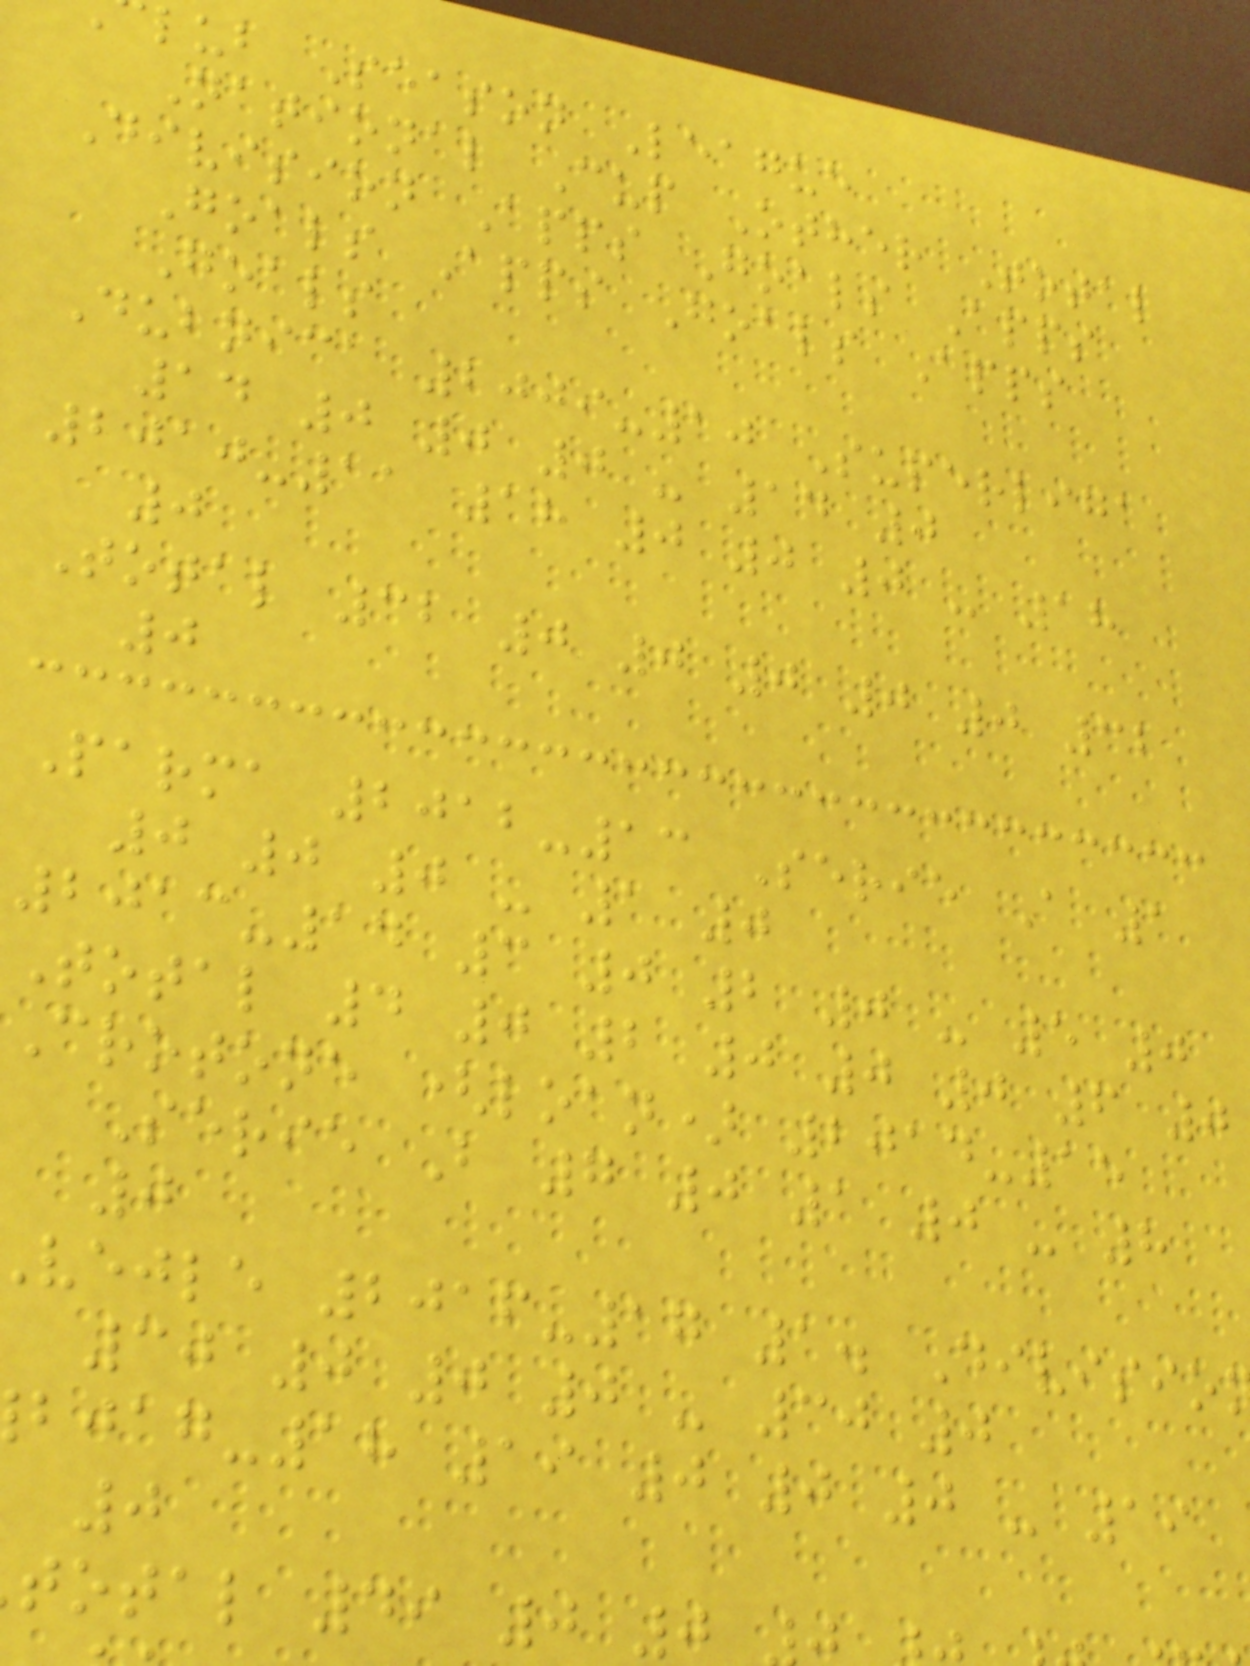lub Season League
National Cup Other Total
Division Apps Goals Apps
Goals Apps Goals Apps
Goals
Dubnica 2009-10 Superliga
14 0 0 0 - 14 0
2010-11 18 0 0 0 - 18
0
Total 32 0 0 0 0 0 32
0
Parma 2012-13 Serie A 1
0 0 0 - 1 0
2013-14 3 0 2 0 - 5 0
Total 4 0 2 0 0 0 6 0
Crotone (loan) 2014-15
Serie B 7 0 1 0 - 8
0
vejle 2016-17 1. Divisio
30 0 0 0 - 30 0
-18 19 0 0 0 - 19
0
total 49 0 0
